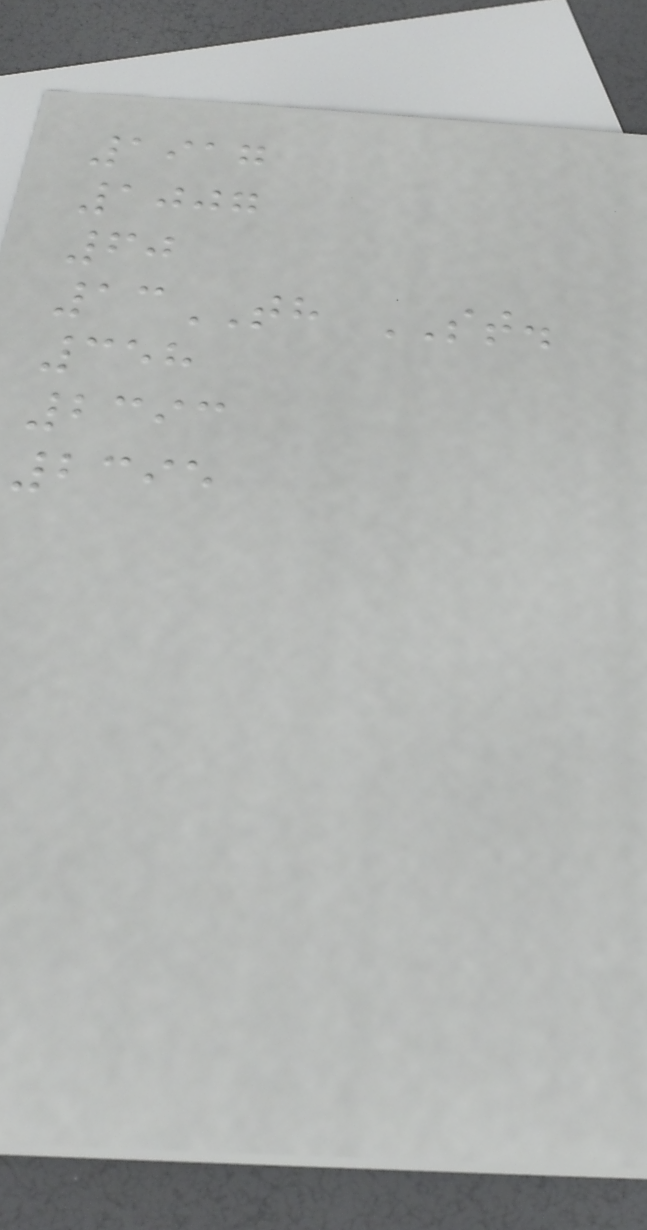1917
1007
60
13TH ST.
358
2393
2395
